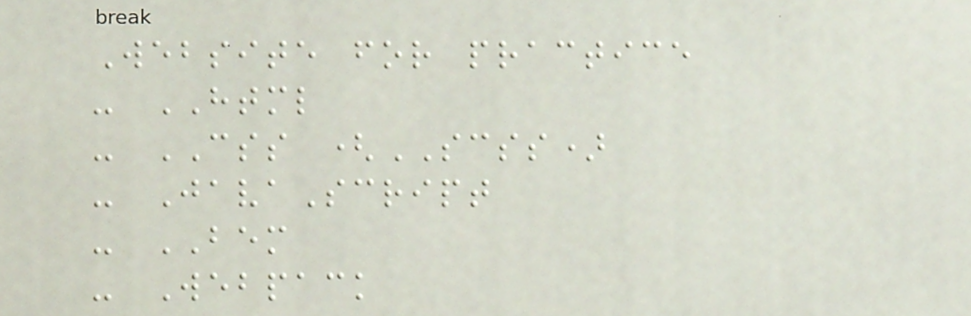Website for practice
- HTML
- CSS (SCSS)
- JavaScript
- BEM
- Webpack
